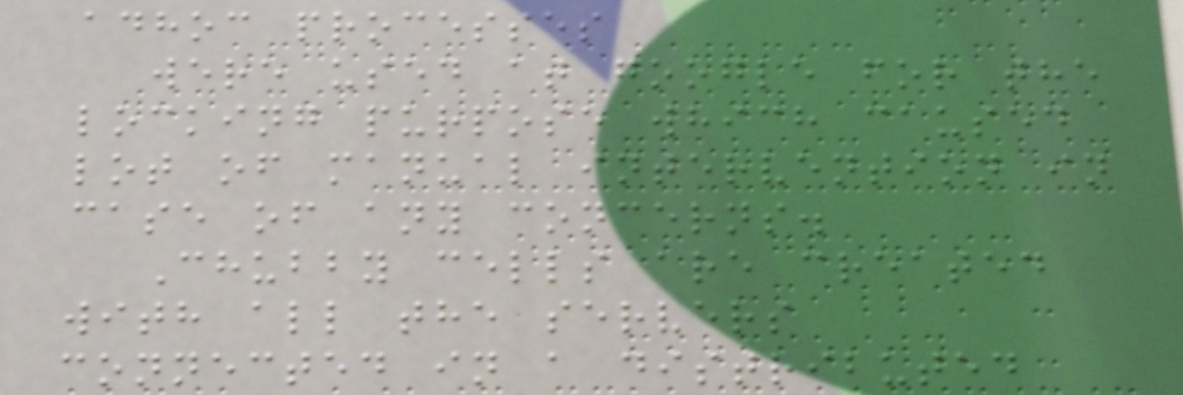adhoc processes
were used at google for the
locking purpose which caused
lot of manual intervention in
case of any concerns.
Chubby cells are created
with all the servers
connected in a distributed
